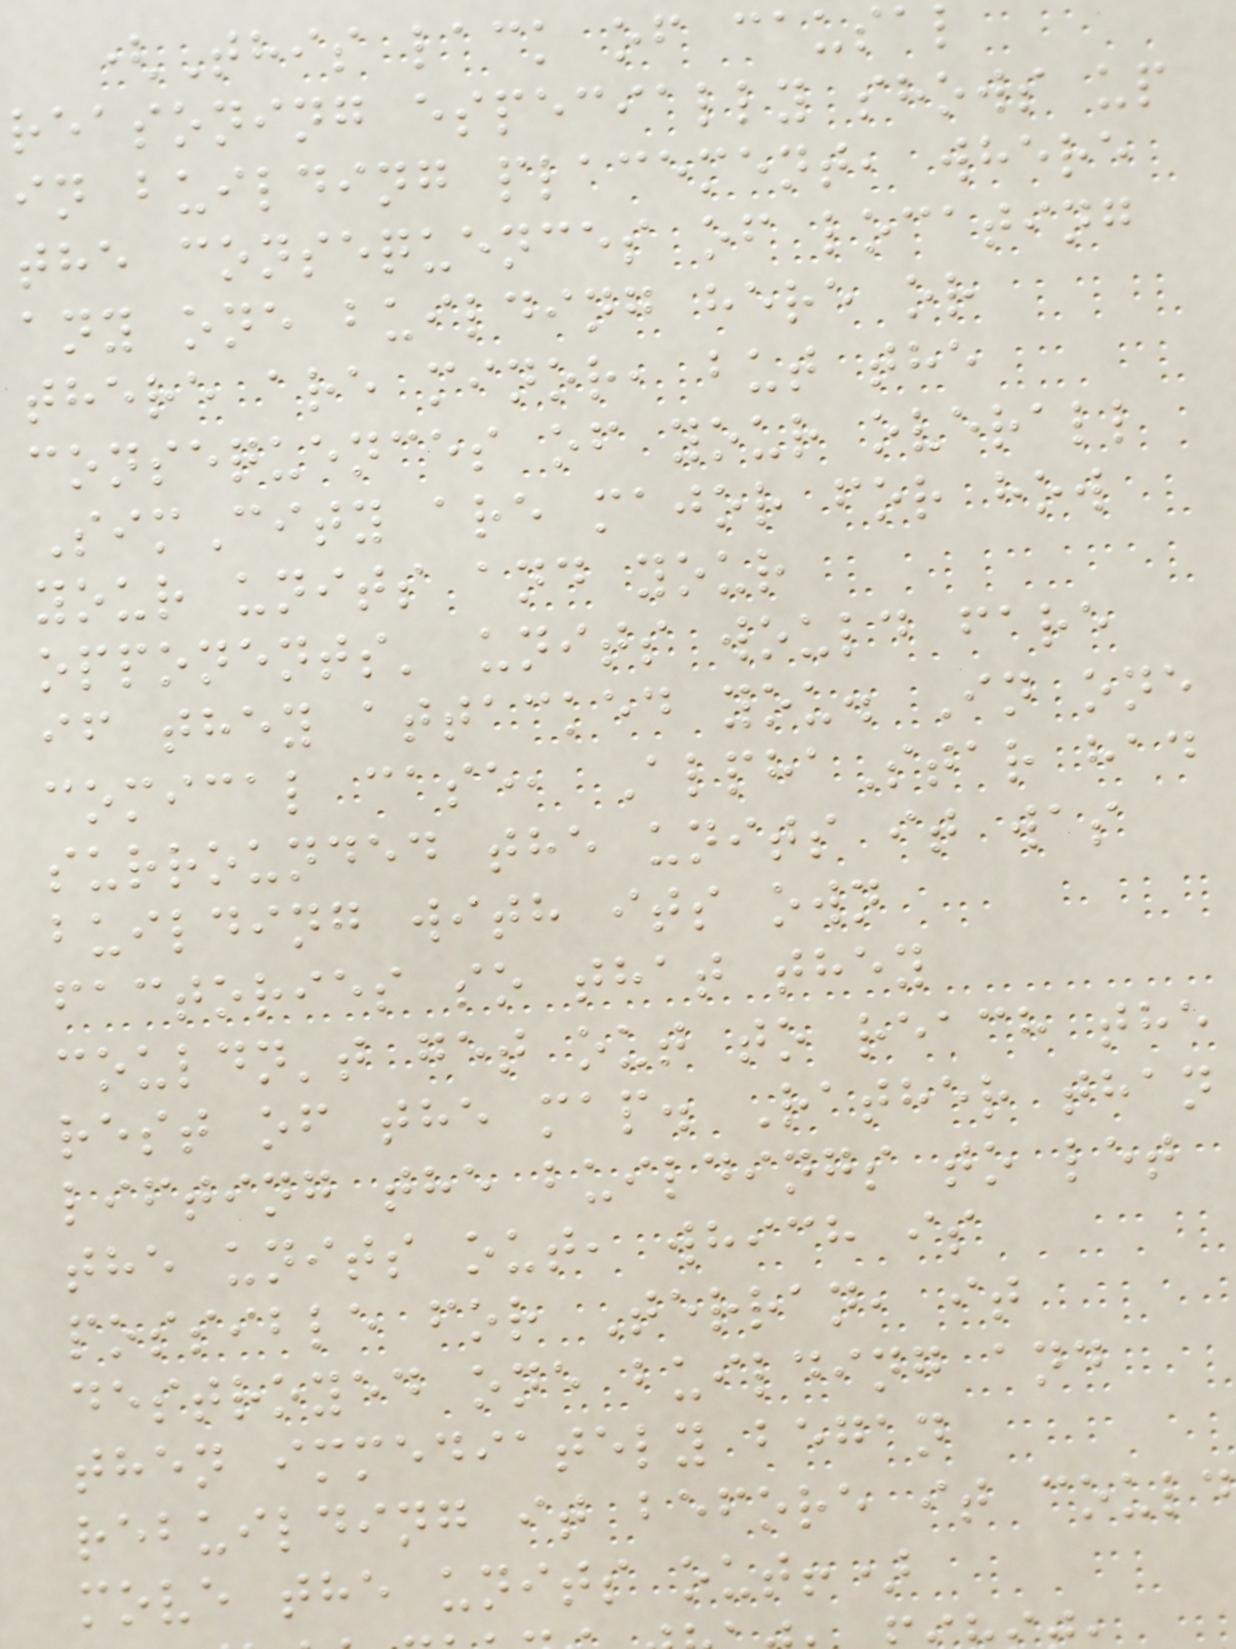(This lack of causal
reasoning especially shows up
in building placement, where
the consequences of locating
any one building here or
there are minor, but the
consequences of your overall
SimCity are major for how
your units and your
opponents' units would fare
if they attacked you. In one
comical case, AlphaStar had
surrounded the units it was
building with its own
factories so that they
couldn't get out to reach the
rest of the map. Rather than
lifting the buildings to let
the units out, which is
possible for Terran, it
destroyed one building and
then immediately began
rebuilding it before it could
move the units out!)
